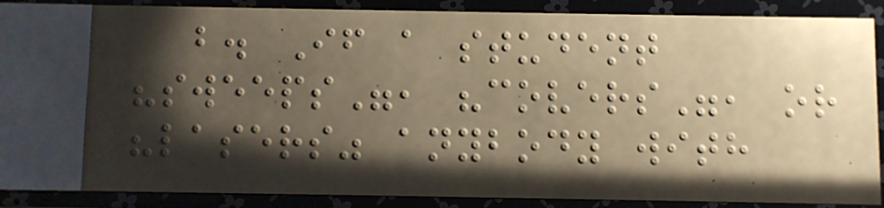b. If a student
"sweeps", "covers", or
"lasers" anybody with
